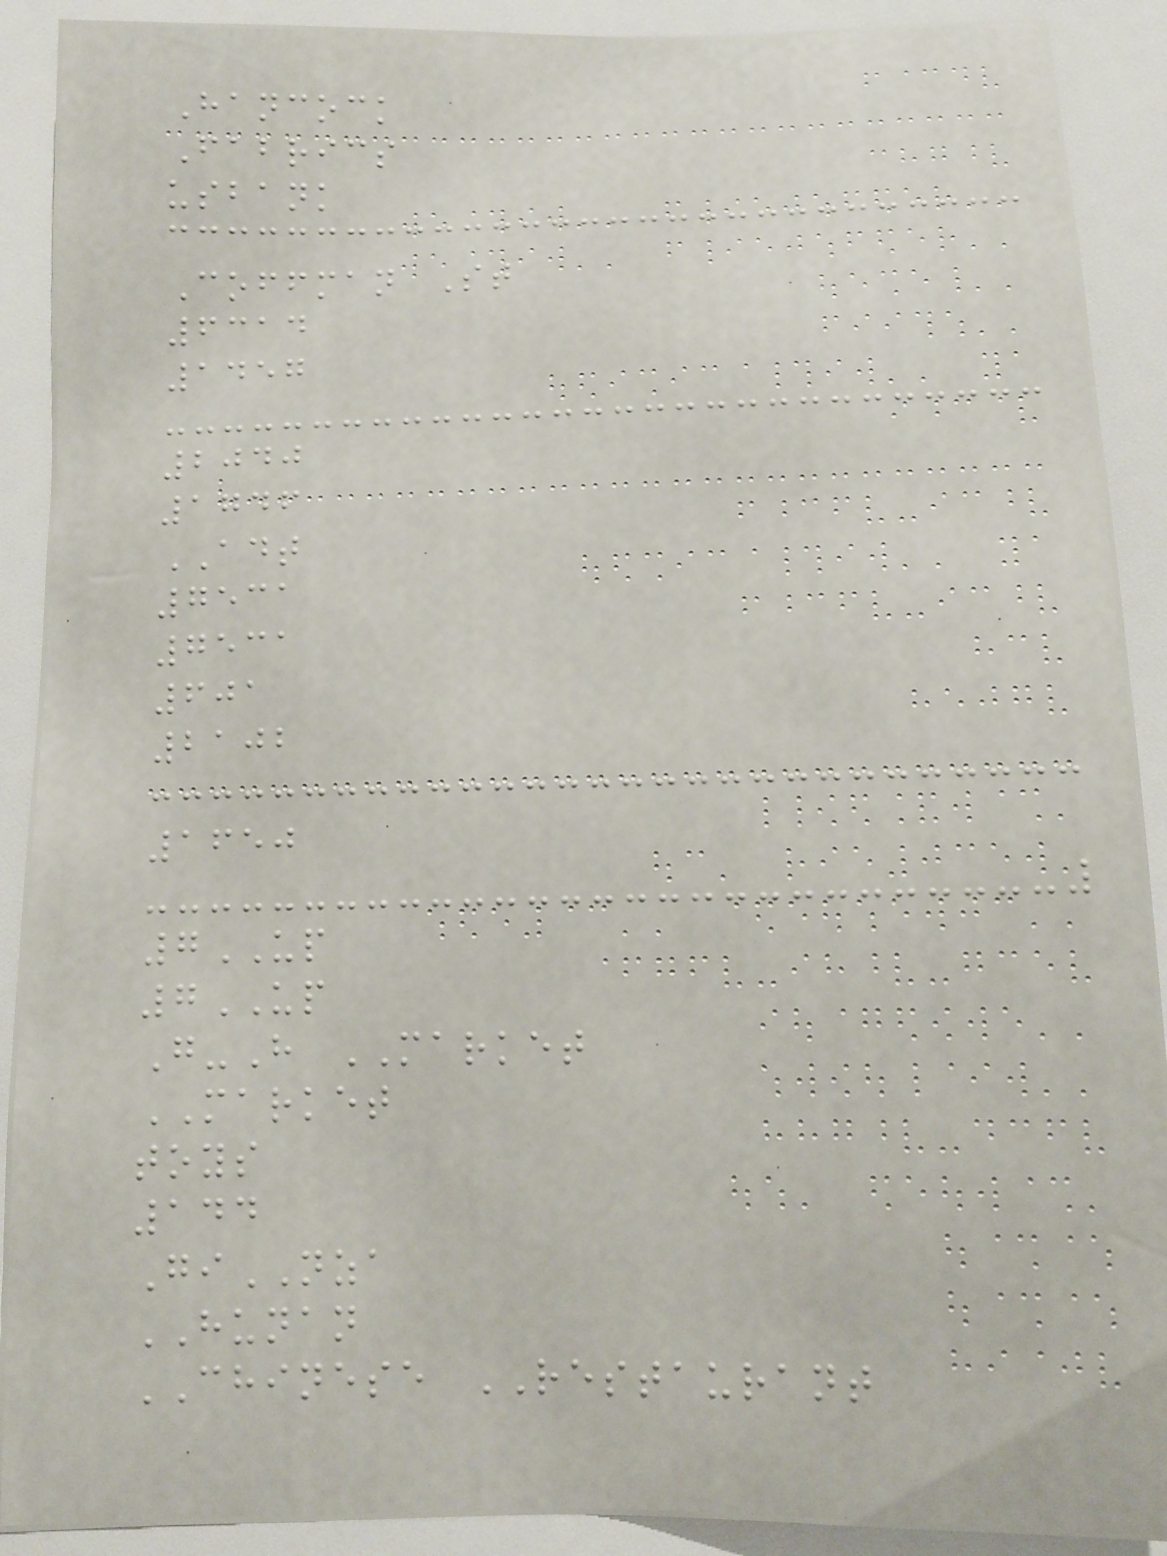Hancock
Fabrics
usbank
Coffman St
6314
1457
2040
1746
ADT
7531
7531
601
2102
1650
7UP
7UP
G-H MARKET
MARKET
toys
144
GiNZA
HUNAN
CHINESE RESTAURANT
